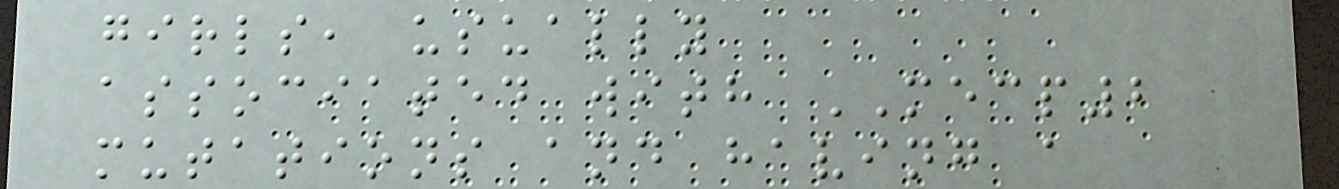girls, usually
associated with MECP2
mutations and having a
